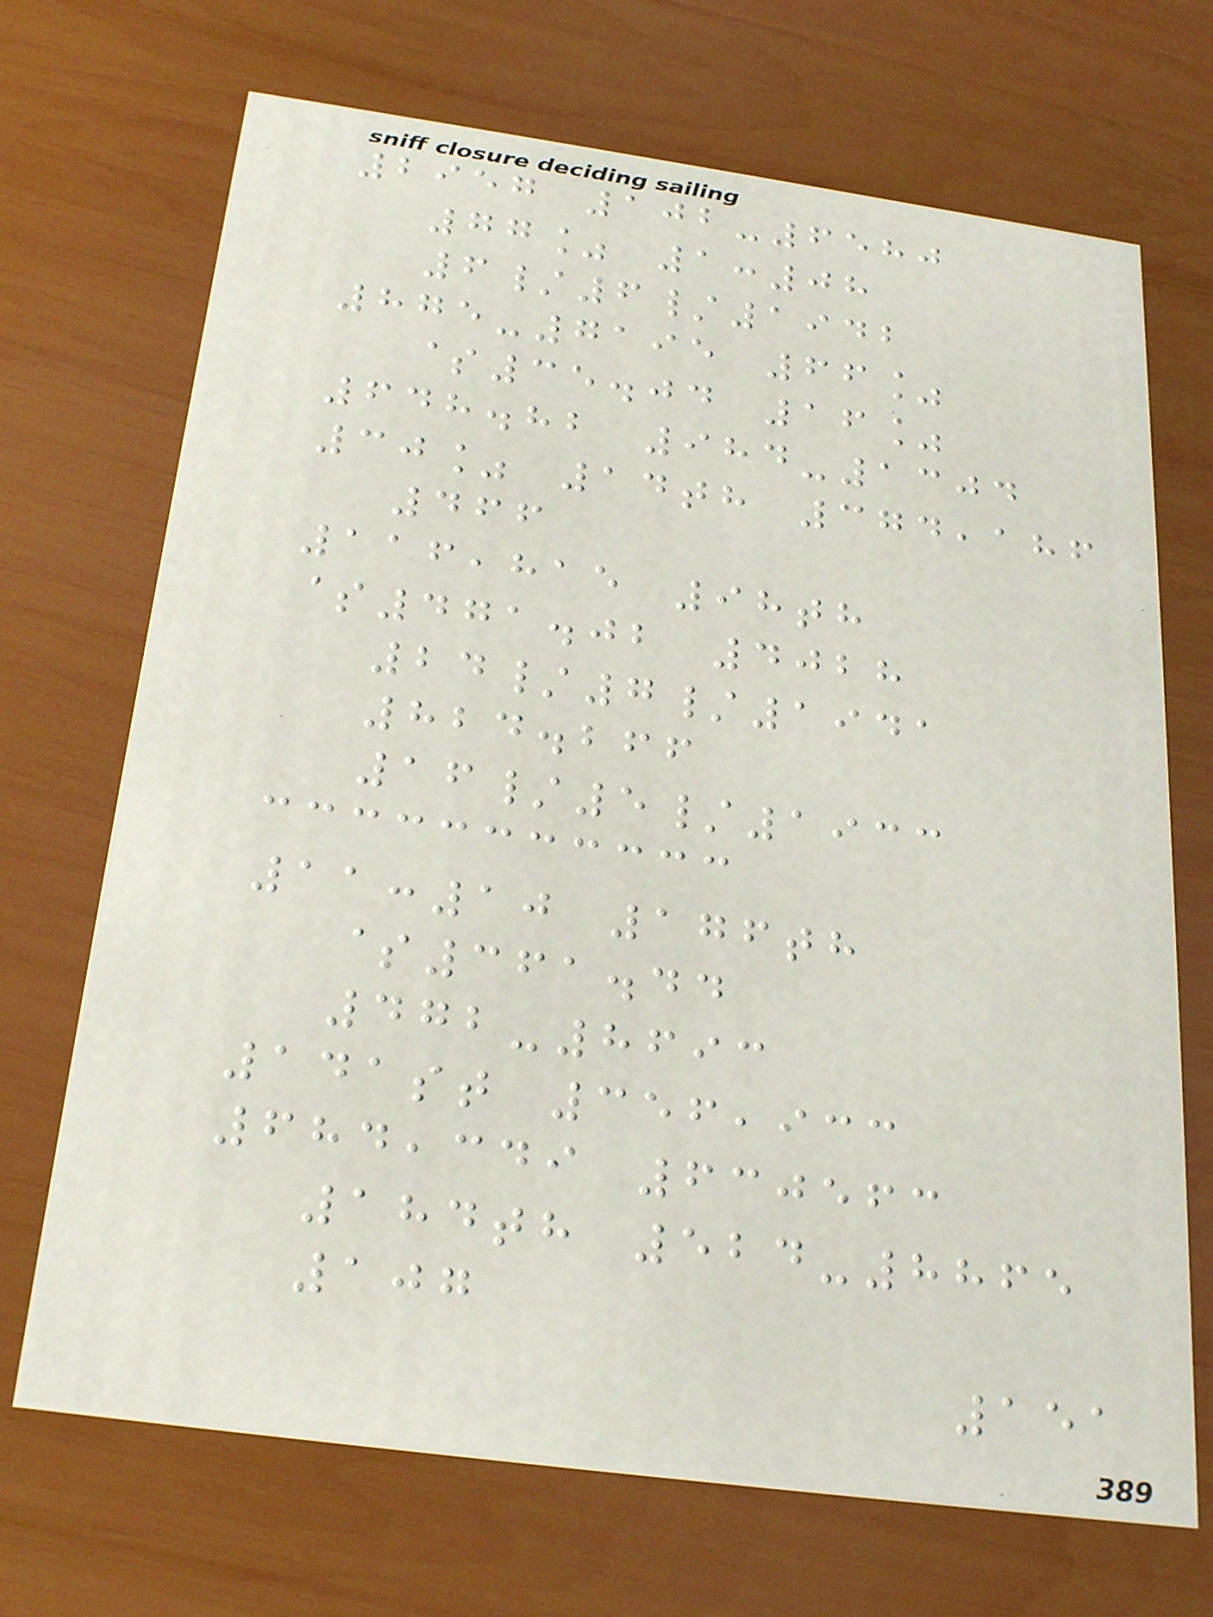2957 102-6580
77% 1:08
6/6/1942
875-7195 66%
$35.04 16%
648.82 984-1304
30% 14th 374,186
466
116,815 98th
$471.02 4028
24/7/1941
824.266
16/5/1933
11:10 176th
$361.44
472-8693
141st 356,933
684,349 630563
184th 524-8865
107
151
